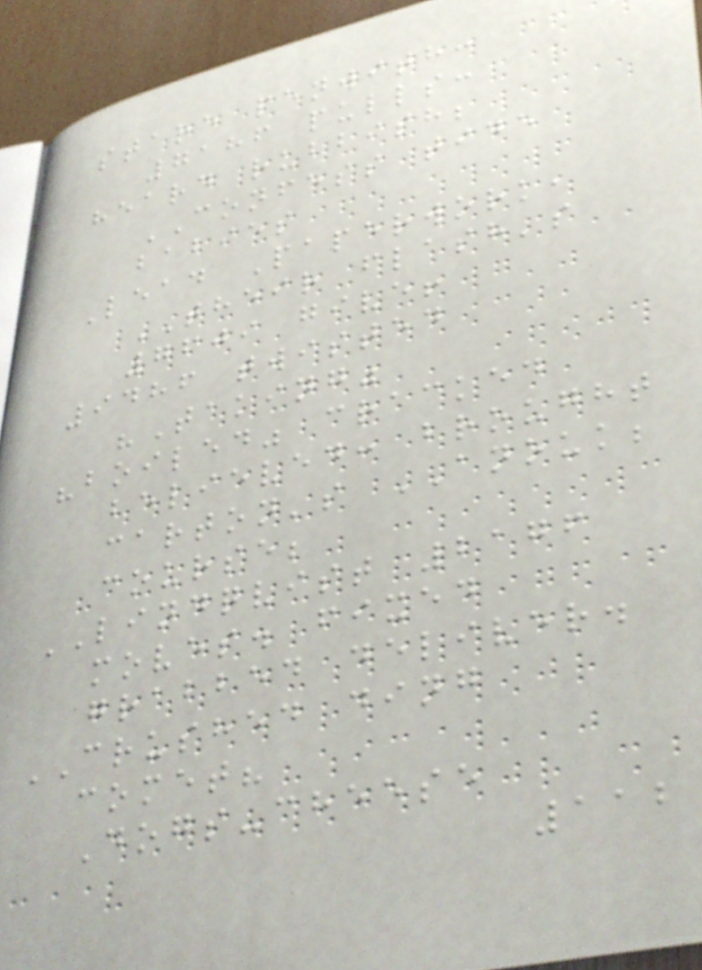stare penwith:
7186 pulls:
heard rubbish;
CONFESS tide
babies
Lead Paperwork,
THEIR flash's
7609 give!
9486 twisted
"Taking"
"boiled" cracked
believed: brought
carton's ANOUK;
course;
LINDQVIST 2176
moves. fixed
grabbed deliver.
CRUSHED ding
comet?
Dogs-cheese
112
